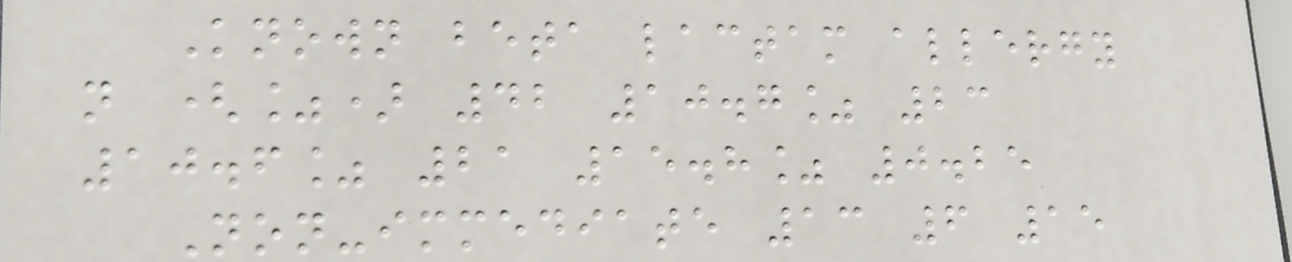Known beta lactam allergy
n (%) 42 10.7% 23
10.6% 21 15.8% 0.25
Non-immediate 13 6 15
